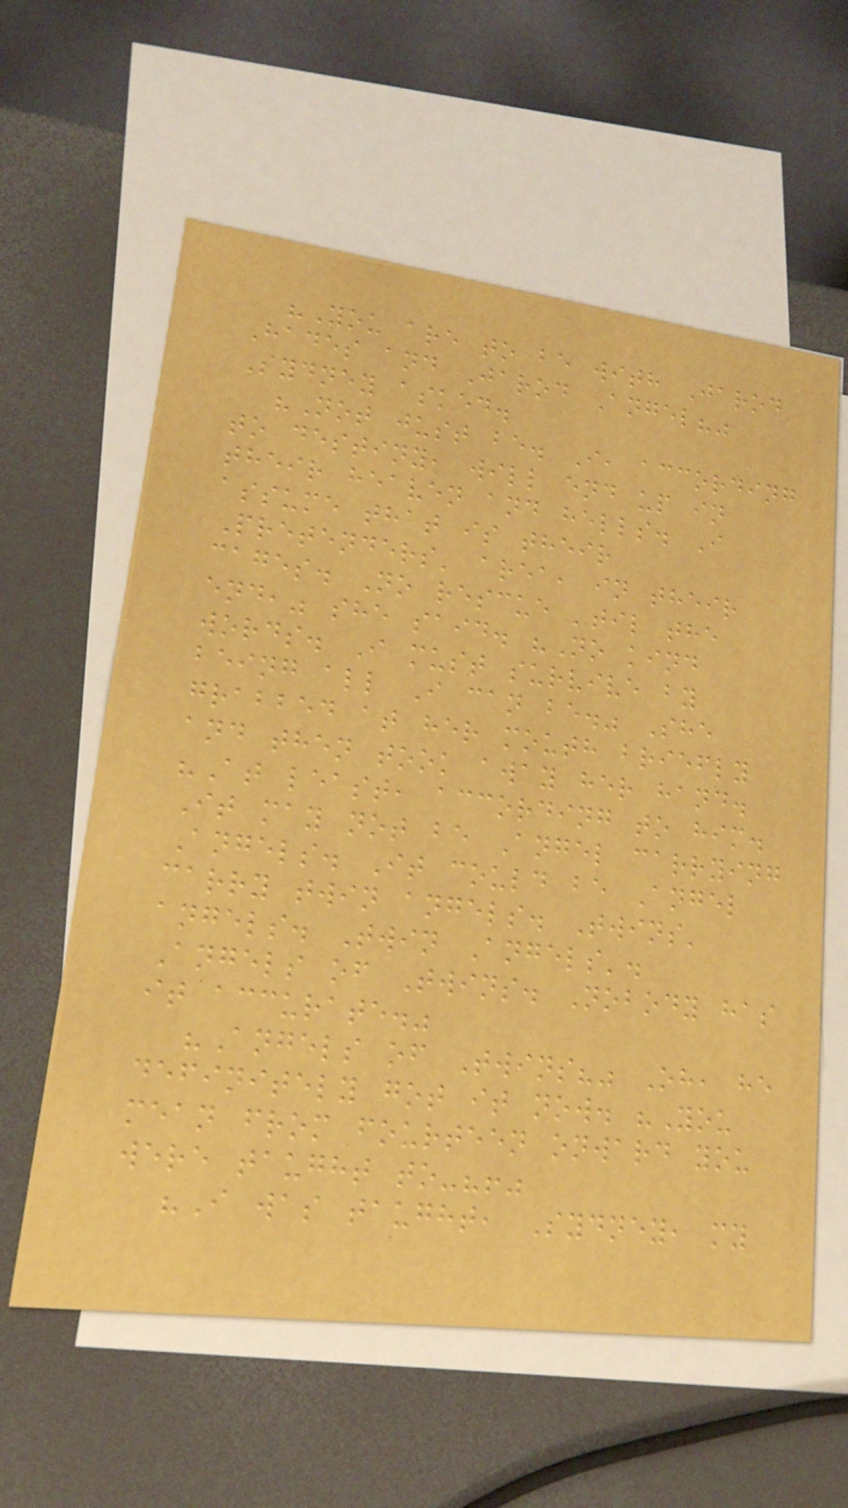"You are to be with Jarod
Hades and Jarod Angel?"
Sydney asked.
"Not just be. I, according
to destiny, will end up in
their heaven and hells. I
assume that is their
Pretenders' area, in their
cages. No rescue 'til the
end," she said. "No kind
words. I must survive by
being all I can be." She
grabbed at her mouth briefly
and then took away her hand.
"At least, according to him.
It may not be Angel carrying
Angels. It could be Angel
carry twin angels. Twins'
angels. Twin Angels'.
Angels of Twins. Nobody has
it accurate."
"Angels of Twins?" Oh, he
definitely got it now. "You
mean from fourteen onward you
were taught to-?!"
"I was taught, Sydney, my
